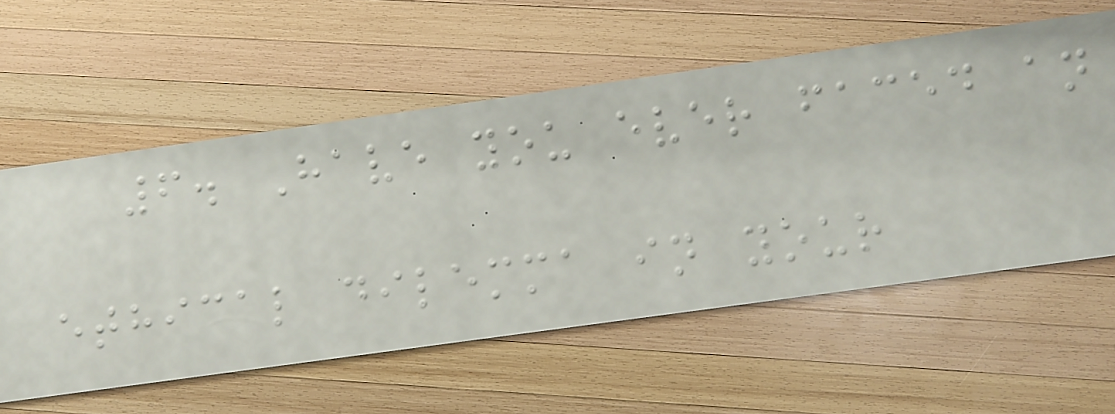6. Have you ever faced an
ethical dilemma in your
